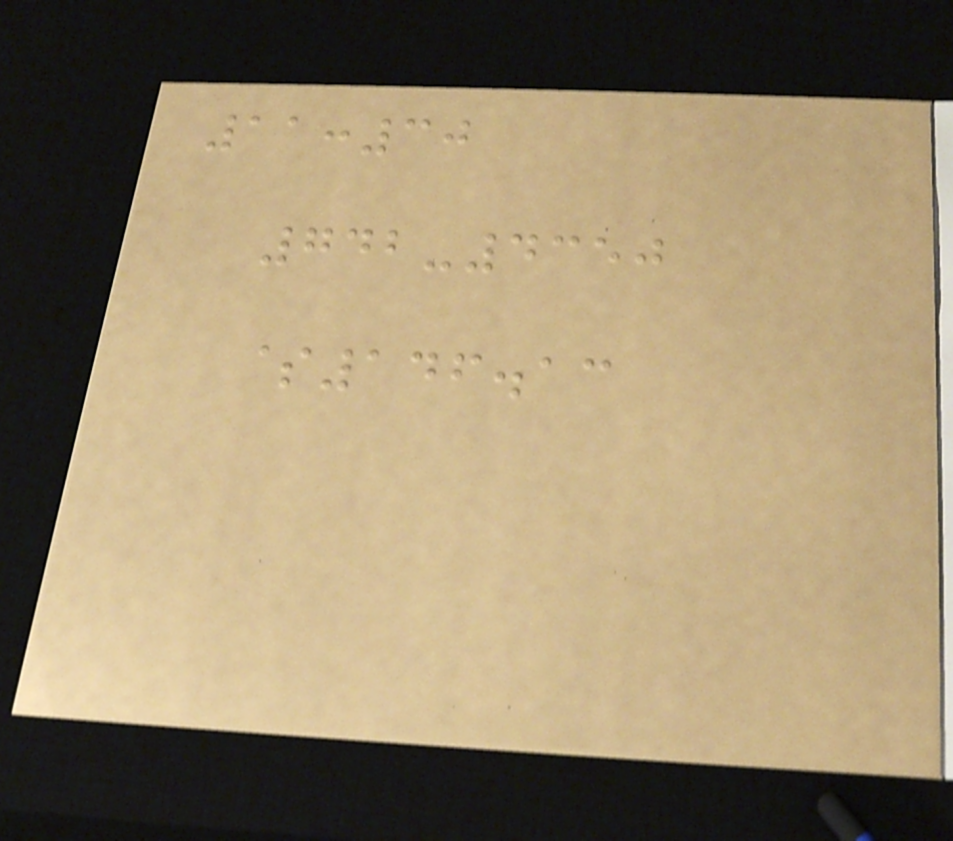11:30
742-4350
$146.13
